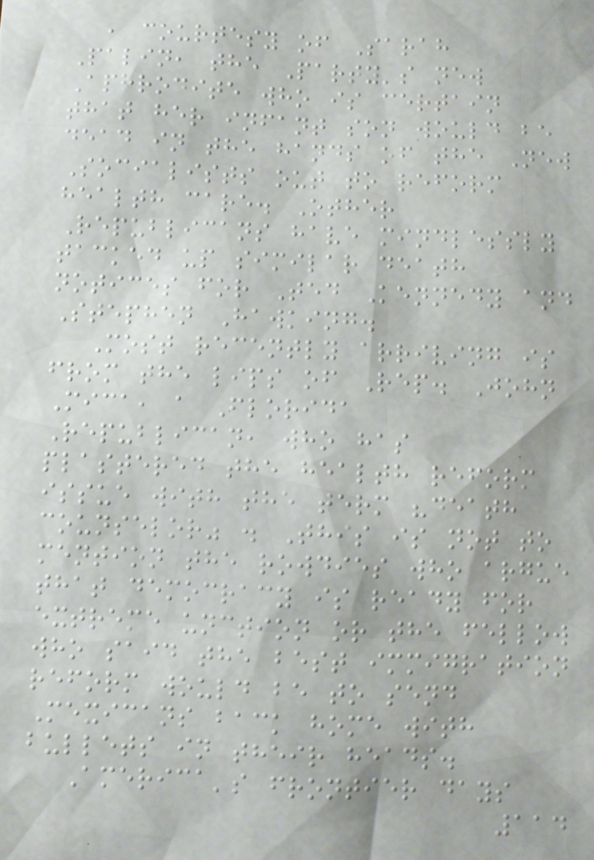, courtesy of Sarah
Palin, the Party's new
Aphrodite who is certain
that her infant son would be
dead in the hands of the New
Socialists out to reform
health care. Other
Republicans have mindlessly
tacked up similar death
notices for Ted Kennedy and
Stephen Hawking.
Most recently arriving is
from the lips of Rep. John
Mica, a Florida
Republican, who has
plastered the health reform
issue with the term "death
counselor" . This is not to
mention the rowdies who argue
that democracy is ready for
extreme unction or the fellow
who said the best immigration
reform would be to send
Mexicans back home with
bullets in their heads.
America's frontier days
114
